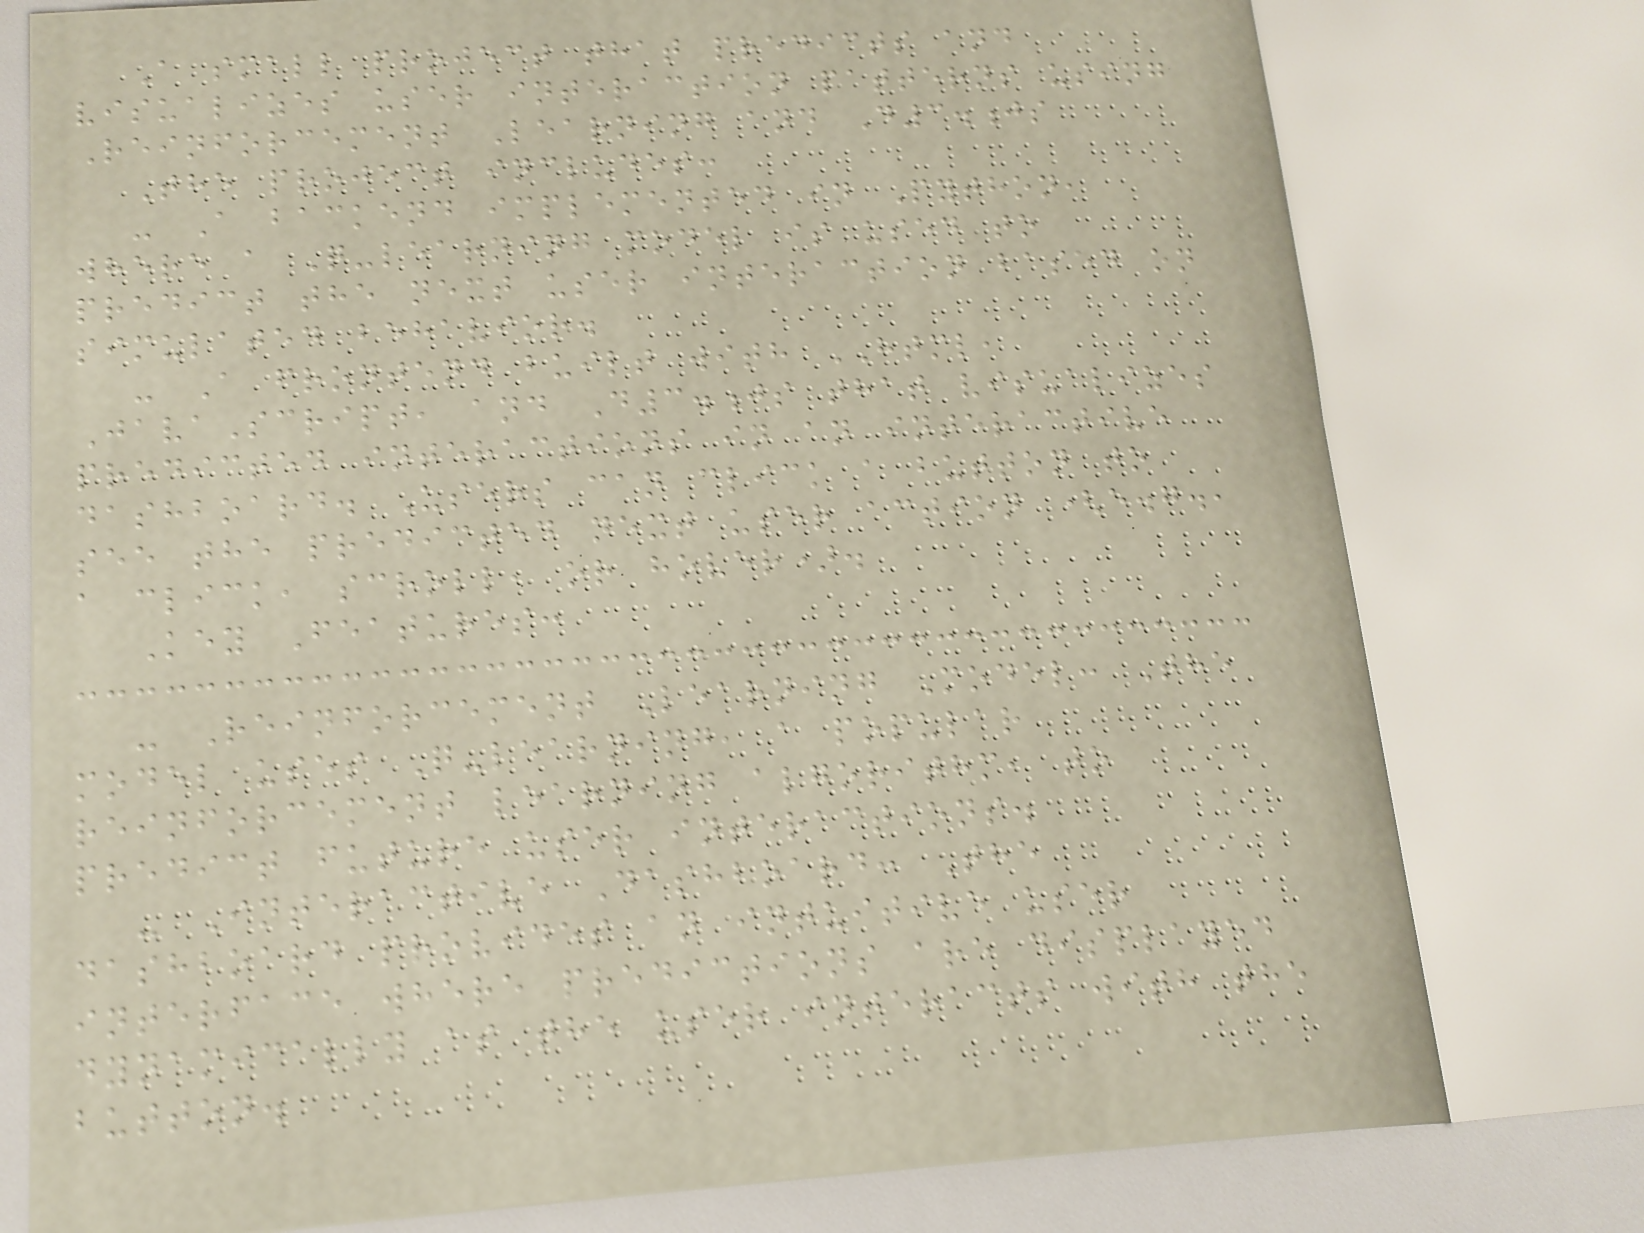A small project that predicts and
visualizes user interaction patterns using
Reinforcement Learning and D3.js
The project includes:
- A backend implemented in Python,
where a Q-learning model is used to
predict the next user interaction based on
simulated behavior.
- A frontend built with HTML,
JavaScript, and D3.js that visualizes
predicted interactions in an interactive
dashboard. Users can click a button to
see the predicted next user action (e.g.,
a click, scroll, or hover).
Key Features:
- Reinforcement Learning Model: The
model uses Q-learning, a popular
reinforcement learning algorithm, to
predict future user interactions.
- Interactive Dashboard: The
dashboard provides an intuitive user
interface where predictions are displayed
dynamically as the user interacts with the
button.
